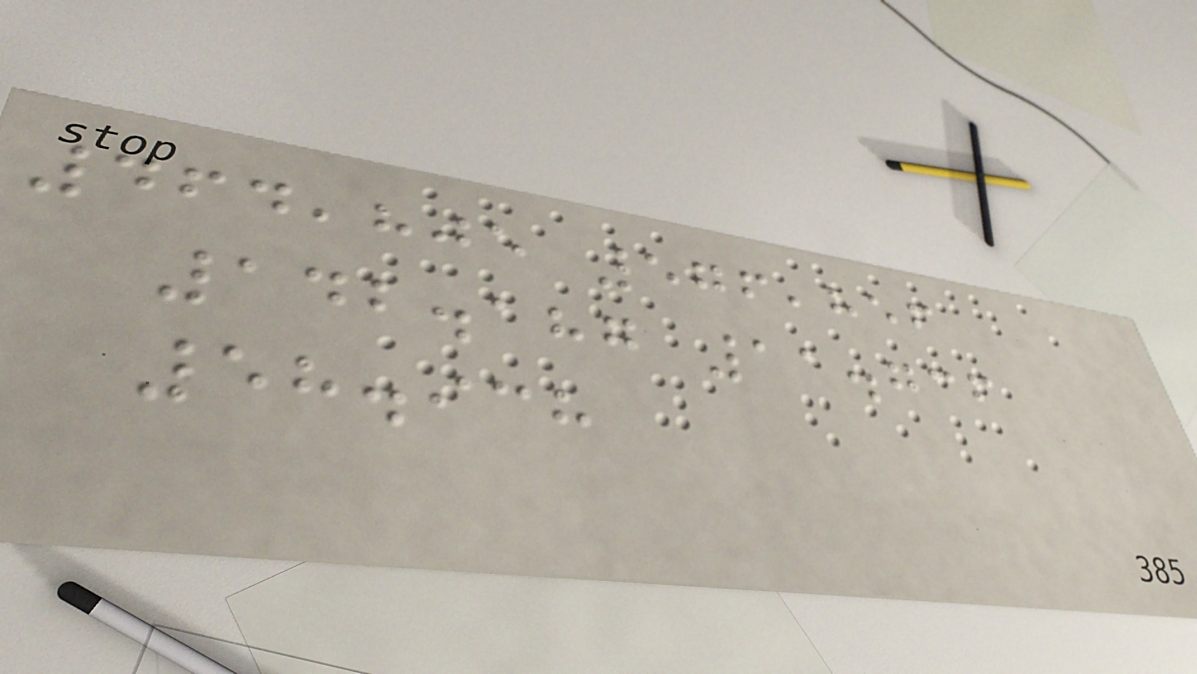464,805 576,856
142.187 11.736
58.938
